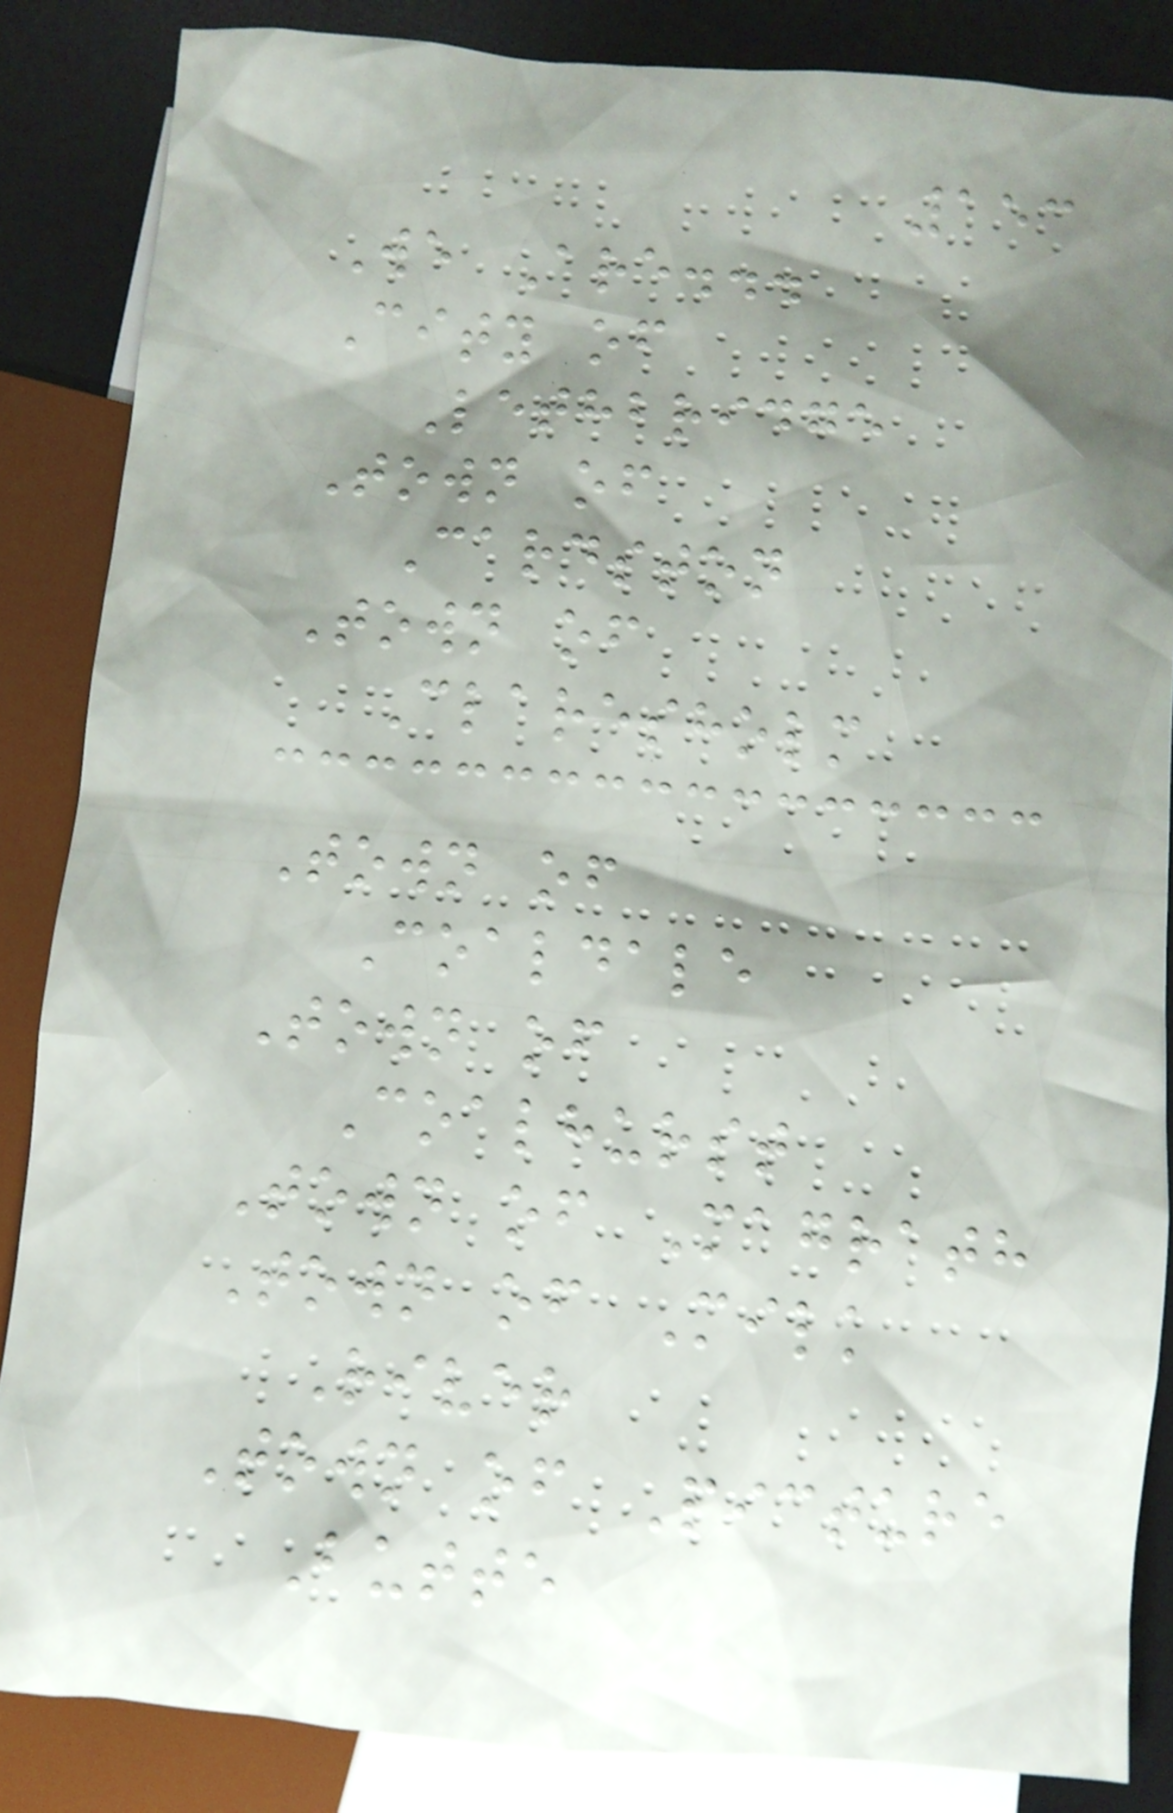153
We Are...
City of
Lethbridge
Town of
Cardston
Town of
Claresholm
Town of
Coaldale
Town of
Coalhurst
Town of Magrath
Town of Milk
River
Town of Picture
Butte
